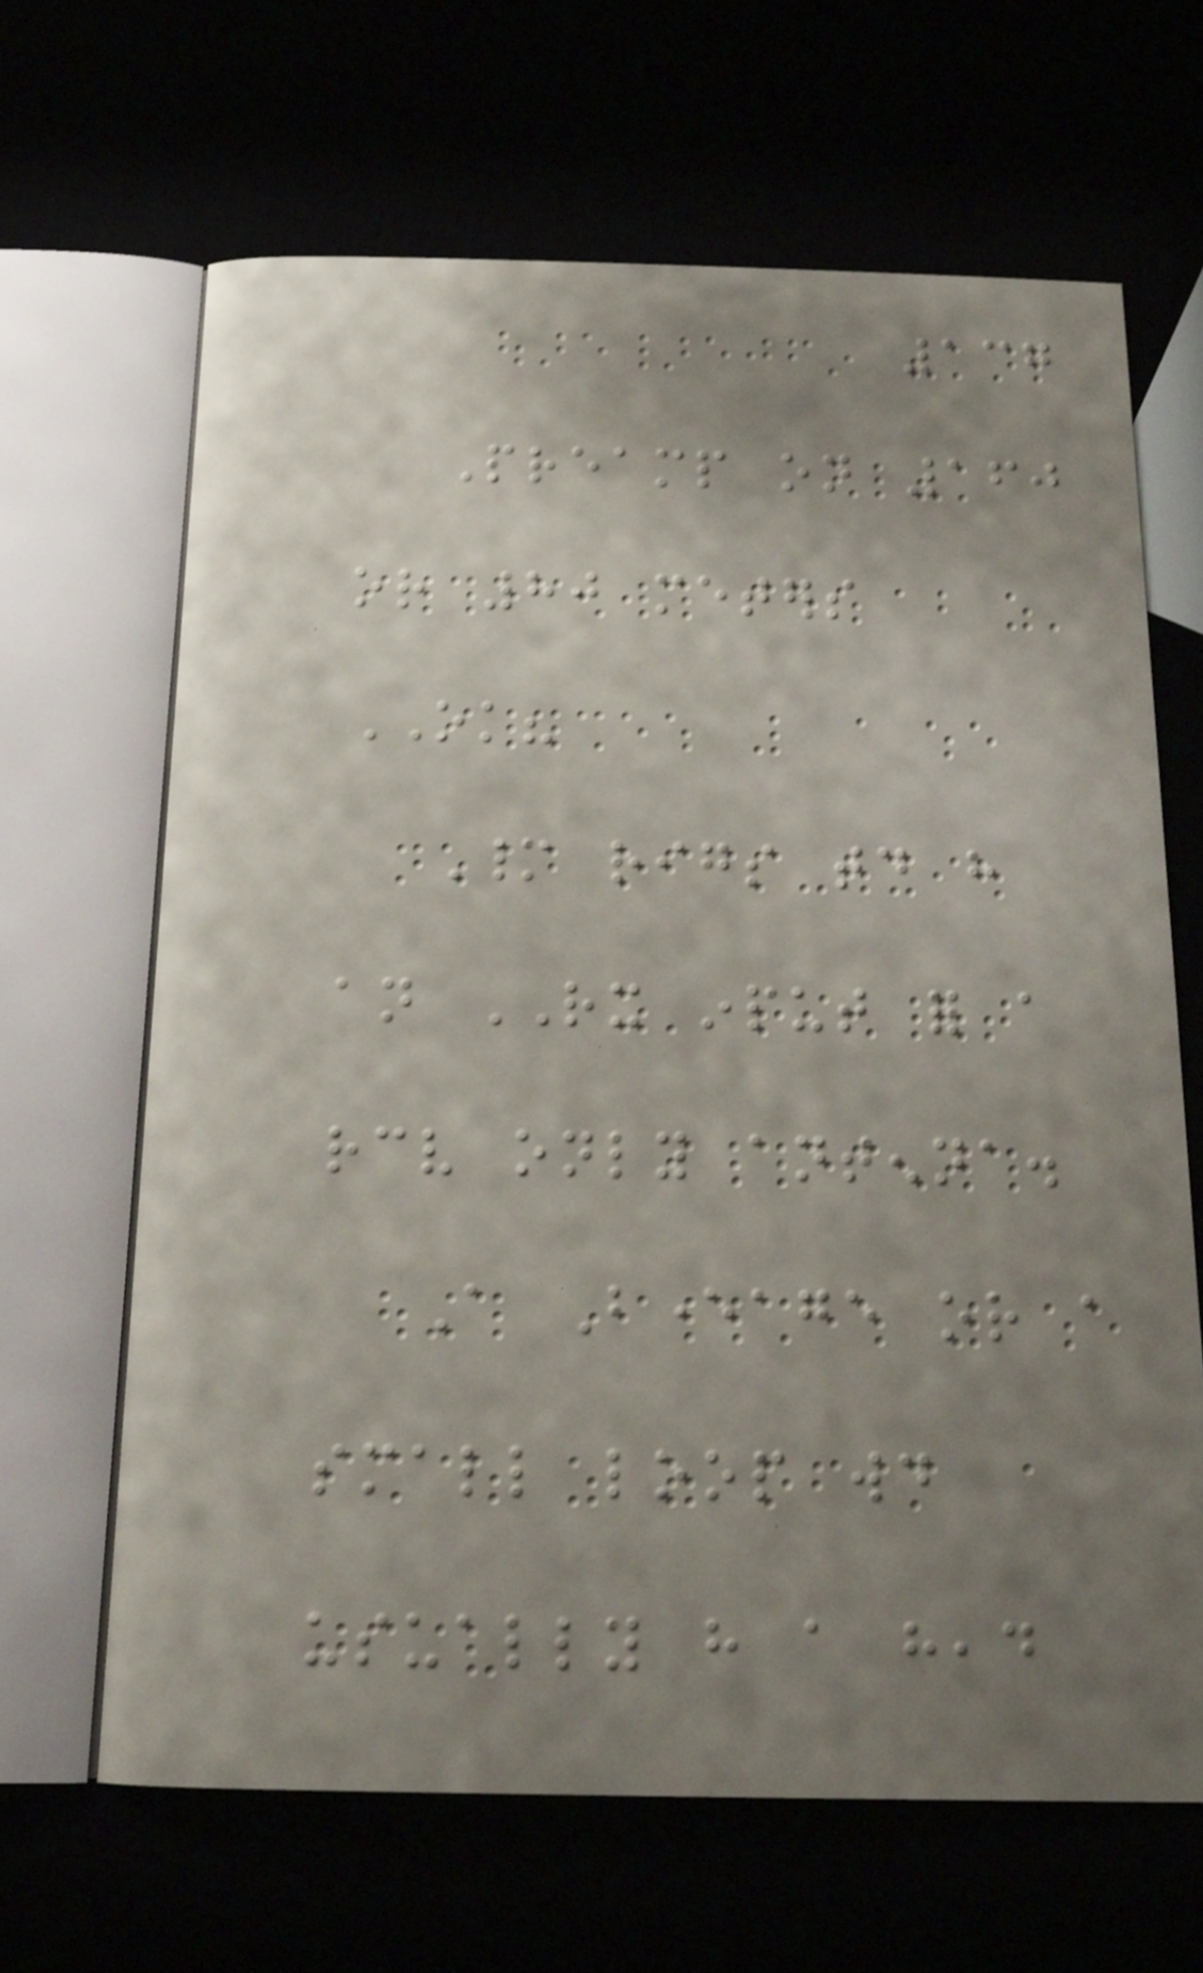137
Preamp on 160
or 80 meters
OK?
Many rigs today have
an RX input for a
receive only antenna.
A Beverage or a
small loop would
usually have a head
